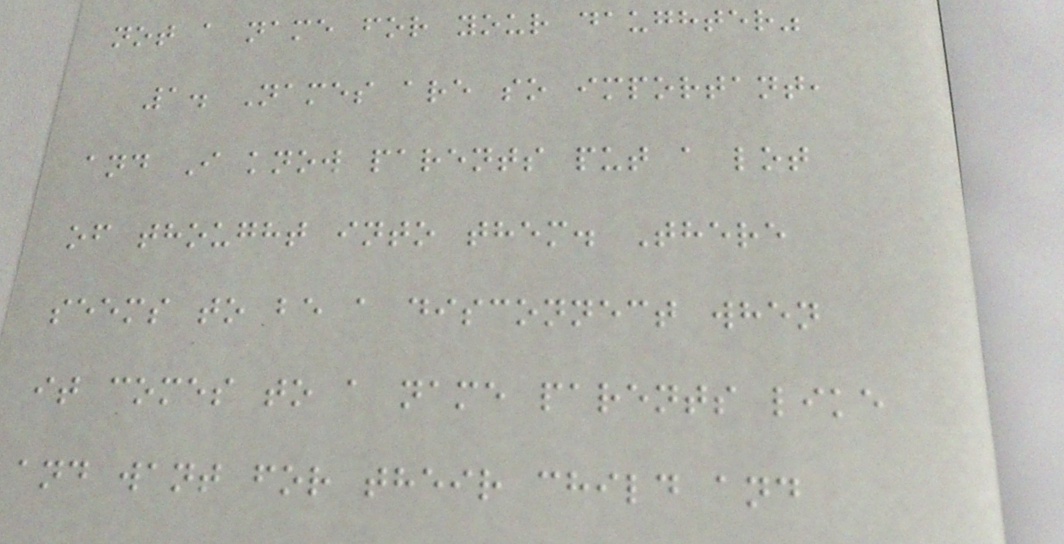not a name for your daughter"
1. Names are so important,
and I know parents put a lot
of thought into them. There
seems to be a disconnect when
it comes to a name parents like
and want for their child and
